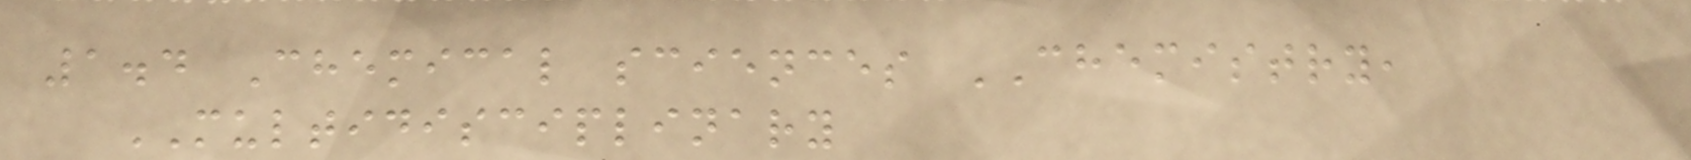1.4 Chemical sciences CHEMISTRY,
MULTIDISCIPLINARY
